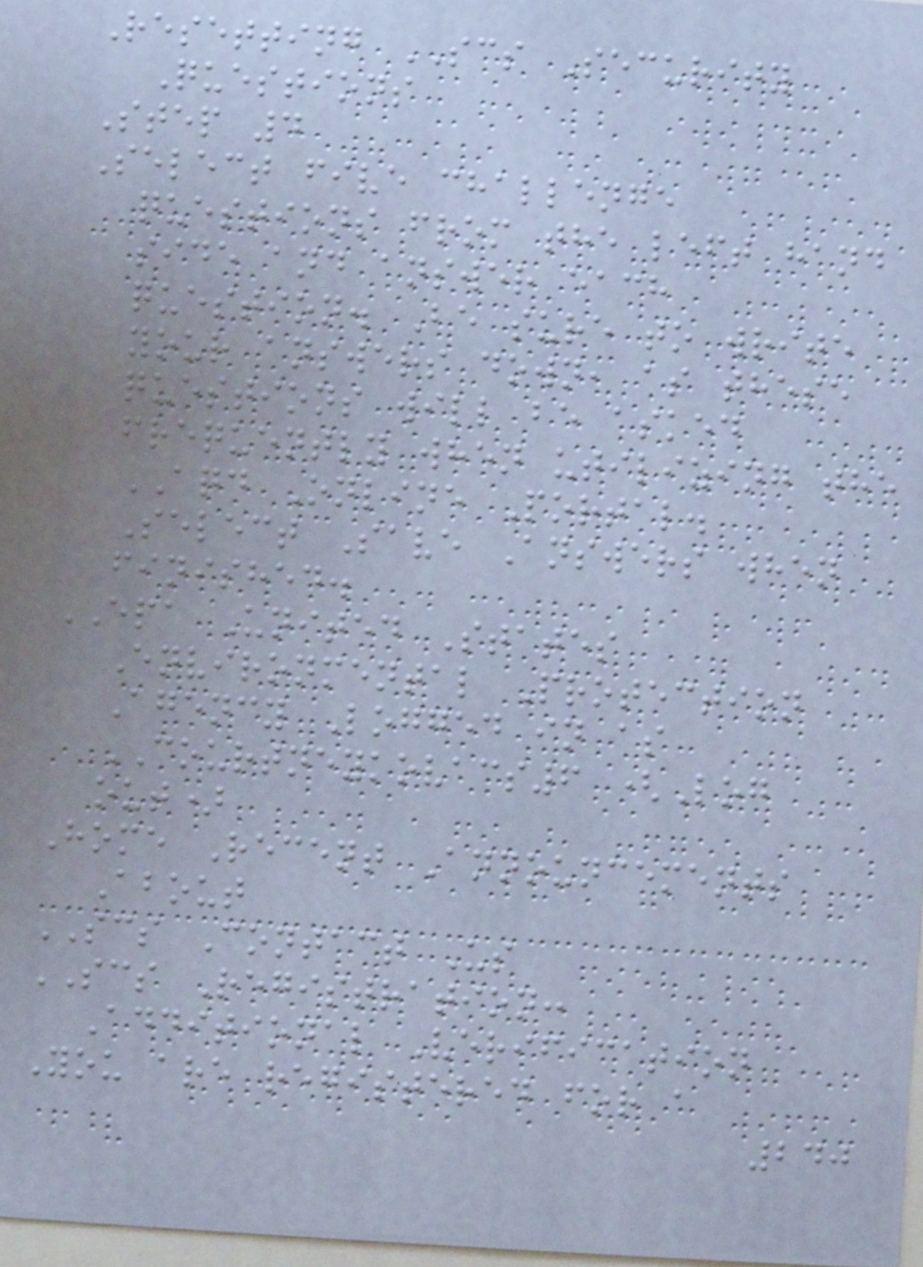Resetting SCS Security
Questions
Step 4
Select five challenge
questions from the left hand
side and answer each
question. Be sure to write
your answers down, as these
questions will be asked
frequently when utilizing the
AQD Online Portal.
Select Save Answers when
finished.
EPA United States
Environmental Protection
Agency Logged in as
COURTNEYKOVACS6 (Log
out)
Home Recent Announcements
About
SCS Contact Us
SCS Registration:
Additional Verification
You are registered for a
240
